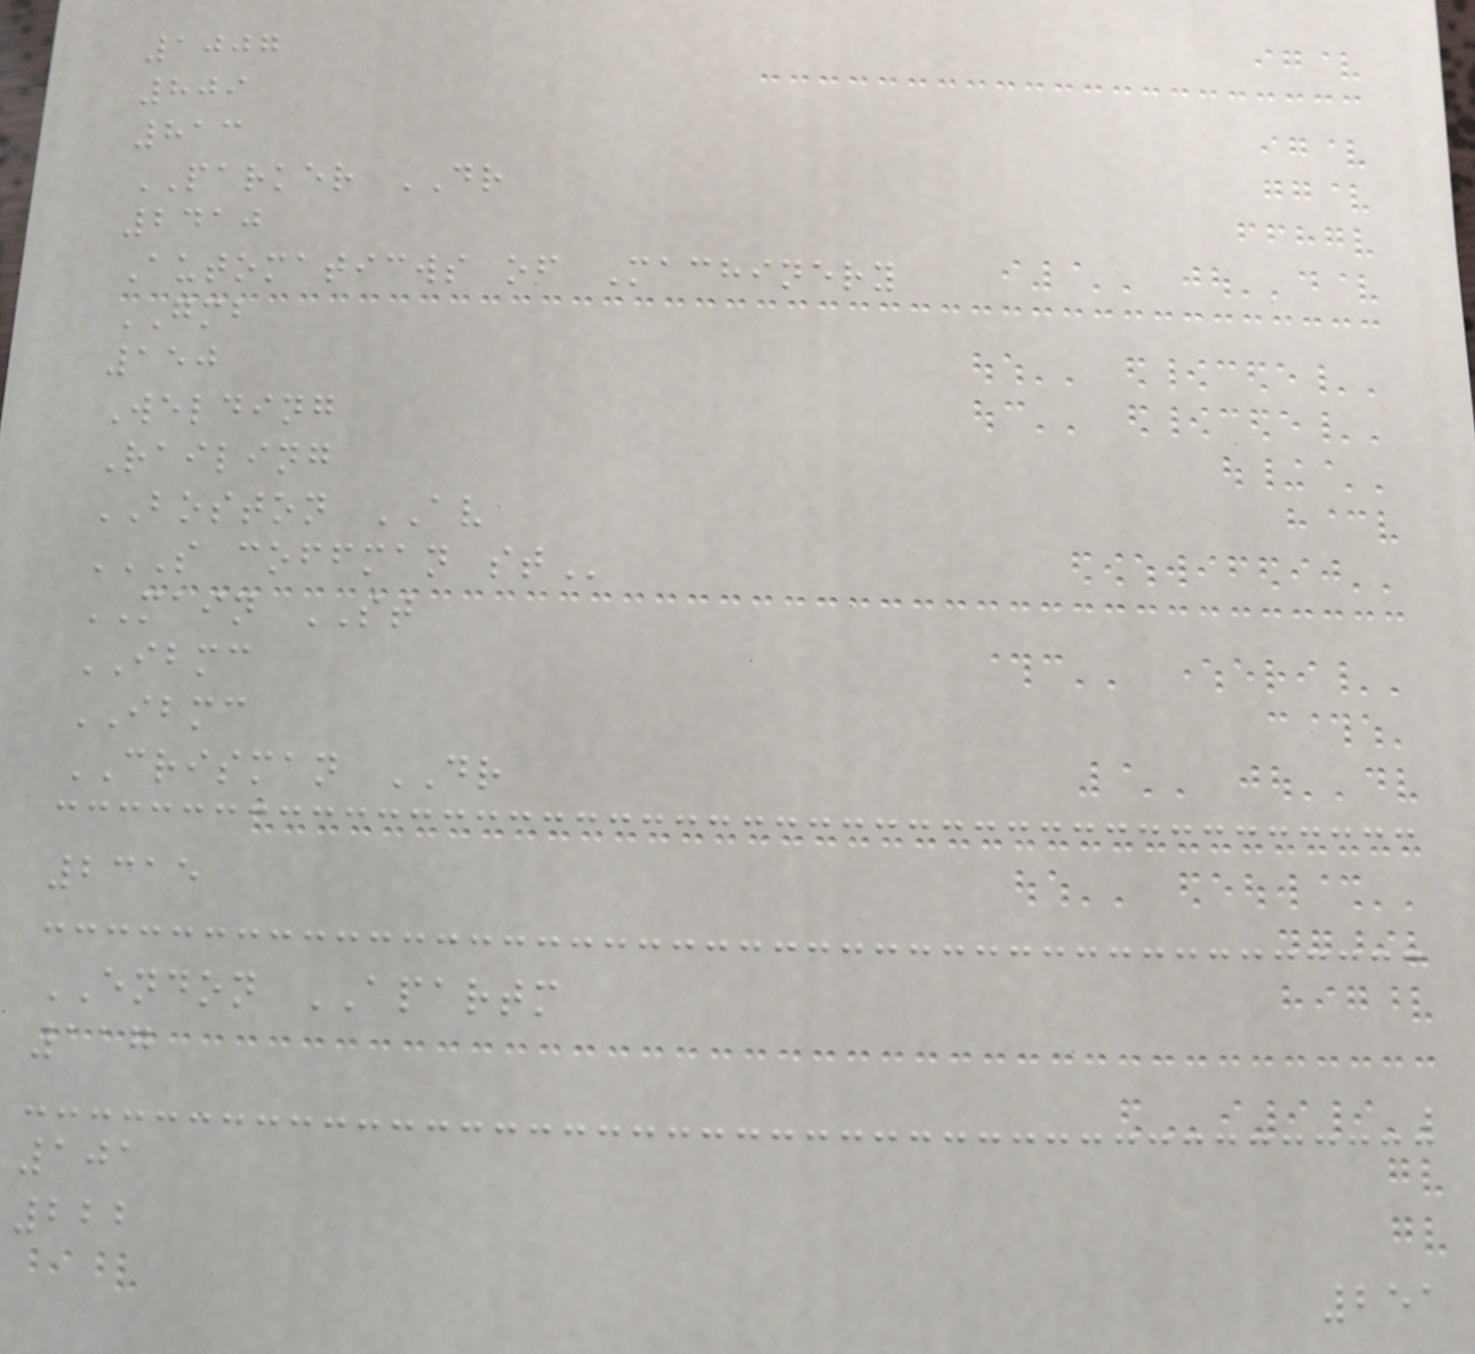1007
809
813
PARKER DR
2410
Automaticws of Machinery
GMB
150
Welding
Railing
BOSTON AV
S COFFMAN ST
MAIN ST
IBMC
IBMC
CRISMAN DR
2315
ENDON APARTM
117
101
222
251
